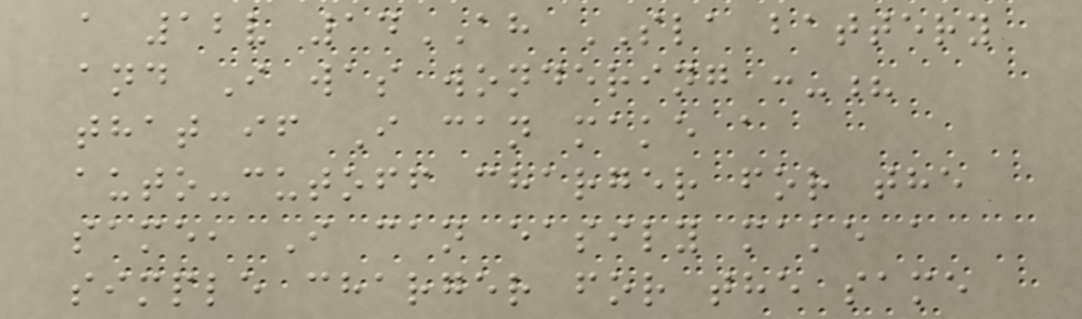a 12v 14AH SLA battery
and I was wondering :-?
that if I can make a
auto-cutoff charger for the
same, I can easily make a
simple charger for the same
